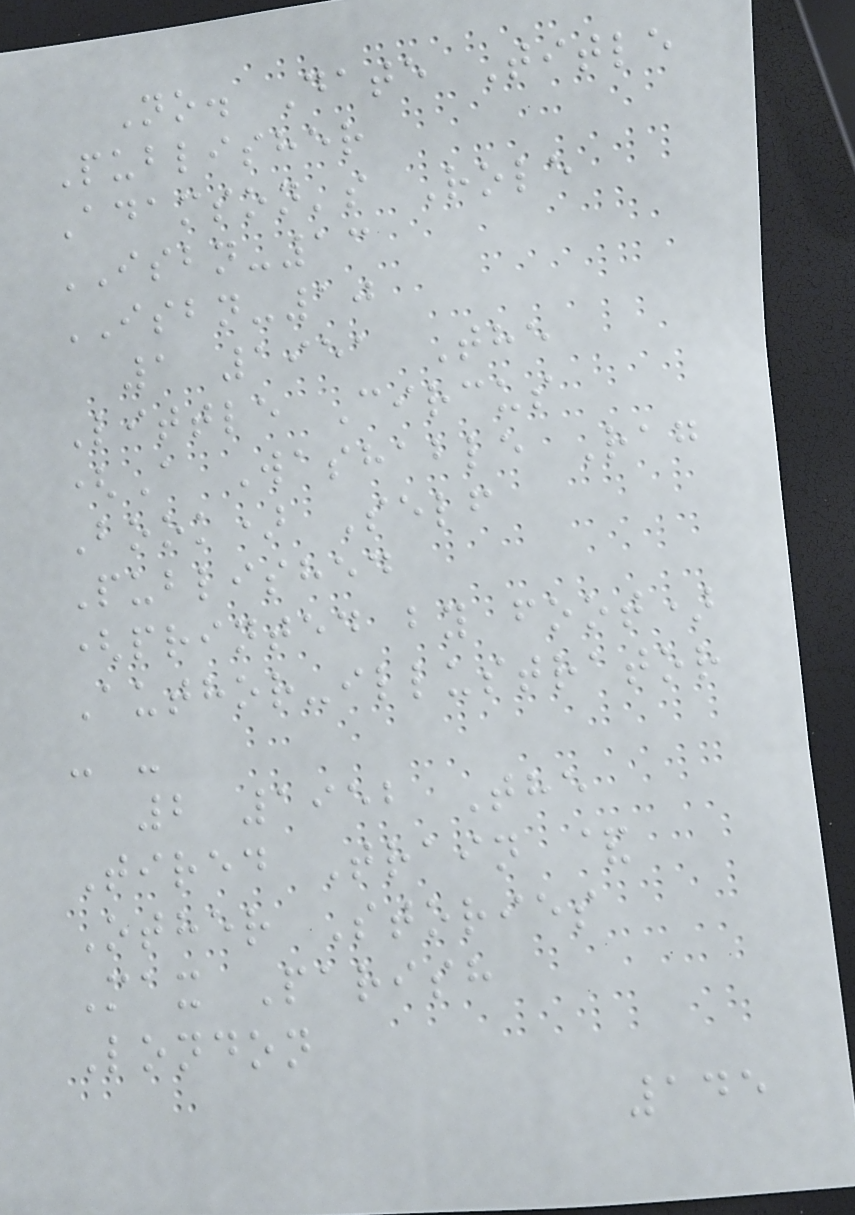No. Date Title
Publisher
Adamson's Role
ISBN-13
ISBN-10
1 1951 The
Little Circus
(A Washable Rag
Book) Self
Published
(printed by foot)
Author-illustrator
- -
2 1952 The
Tired Train &
Other Stories
Max Parish
London
145
